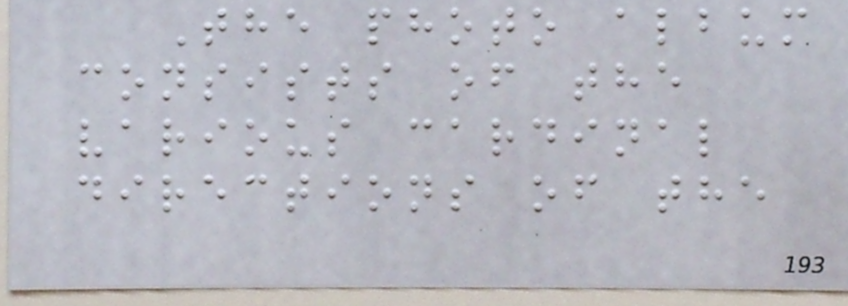The photo album
consists of the
various cardinal
directions of the
